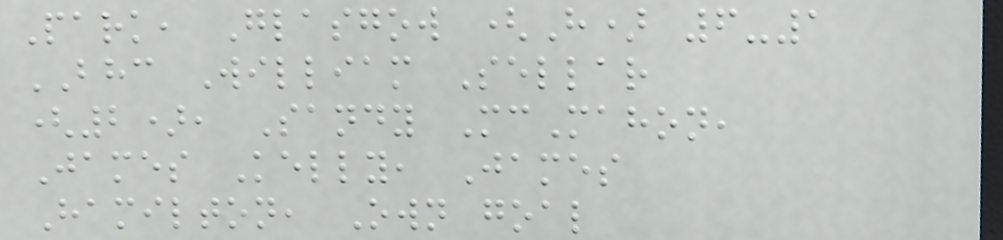Park, Glasgow (H) 6-1
BHC William Sellar
(2), Sandy McMahon,
James Kelly, James
Hamilton, Own goal
